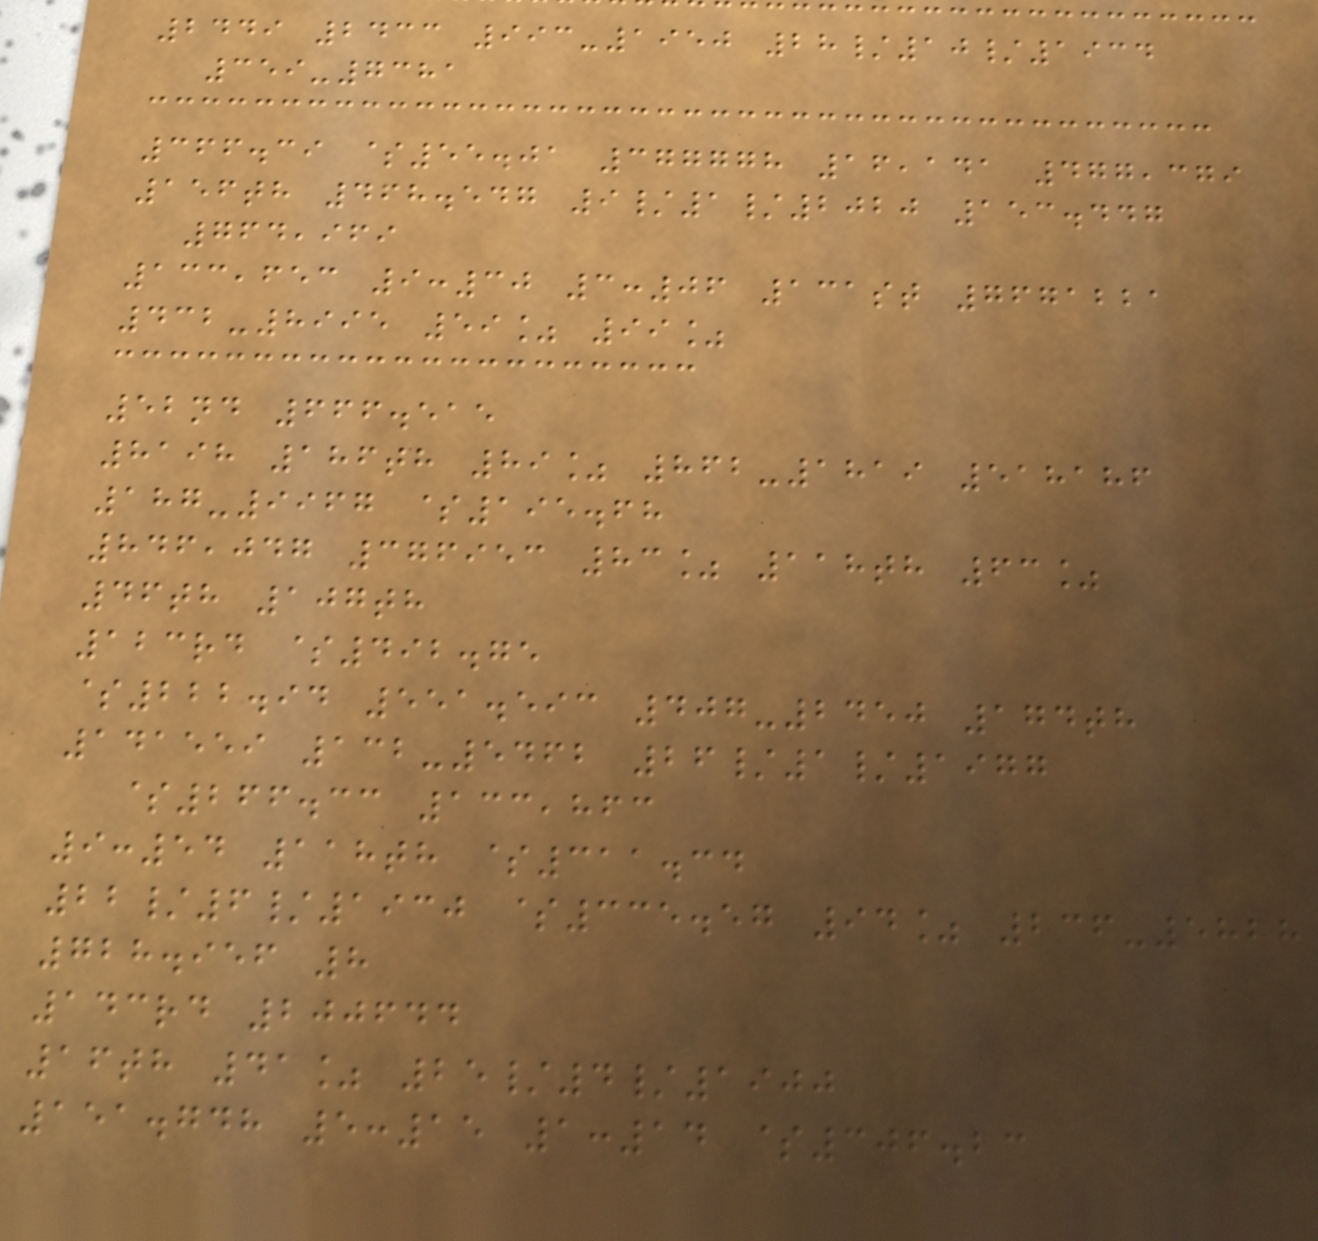2449 2433 993-1950 28/10/1934
359-7381
366.39 $55.01 377778 16,141 477,379
156th 468.547 9/1/2020 153.447
764,969
133,653 9:30 3:06 131st 7671221
432-8995 59% 99%
52nd 666.515
8198 186th 89% 862-1819 518186
187-9967 $195.68
846,047 376953 83% 118th 63%
46th 107th
123rd $492.75
$222.94 551.593 407-2450 174th
141559 132-5462 26/1/1977
$266.33 133,863
9:54 118th $311.34
22/6/1930 $335.57 94% 236-5828
728.956 8
143rd 200644
16th 41% 25/4/1900
151.748 5:15 1:14 $306.23
